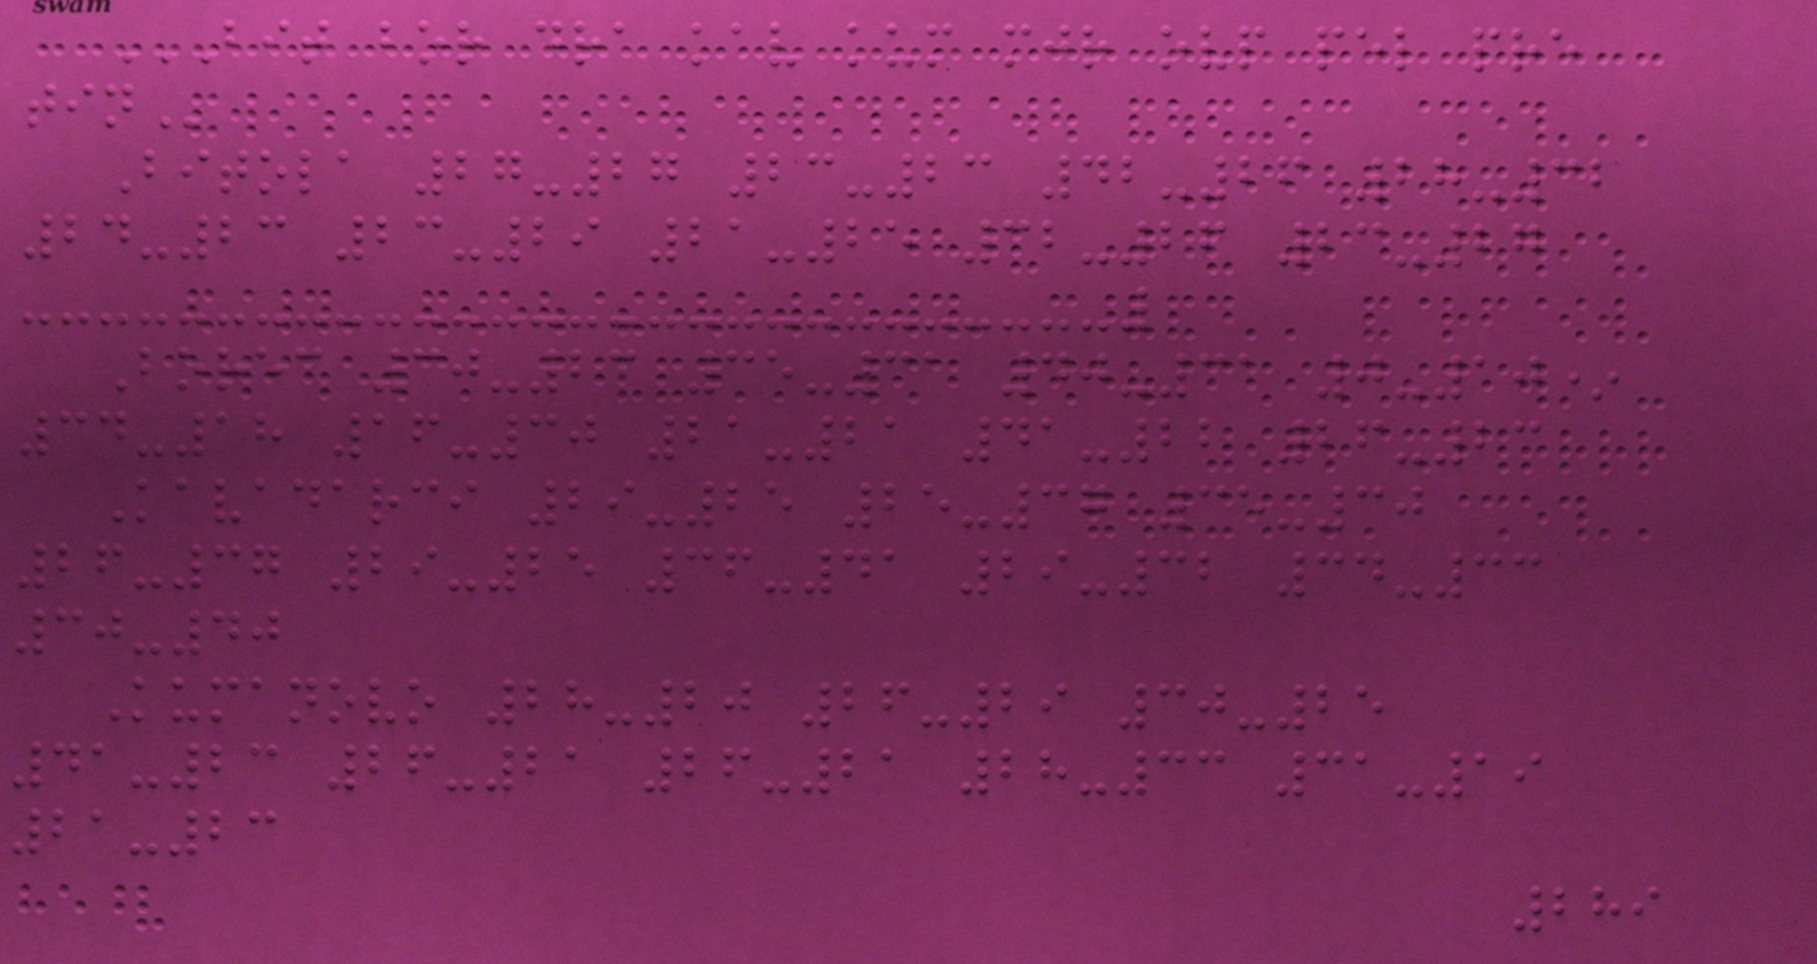BIT BOR DRA KAV KUM MJR OVP PEL PRE
TIN
Bitola 27-27 23-23 42-26 28-32
24-23 23-29 21-25 32-26 23-27
Borec 30-23 35-31 40-31 0-10*
34-18 16-30 21-21 41-22 26-23
Kavadarci 29-25 25-37 35-30
26-37 29-25 36-41 29-32 34-33
30-40
Kumanovo 28-20 26-29 30-25
41-23 26-21 26-21 28-33 31-19
21-23
289
